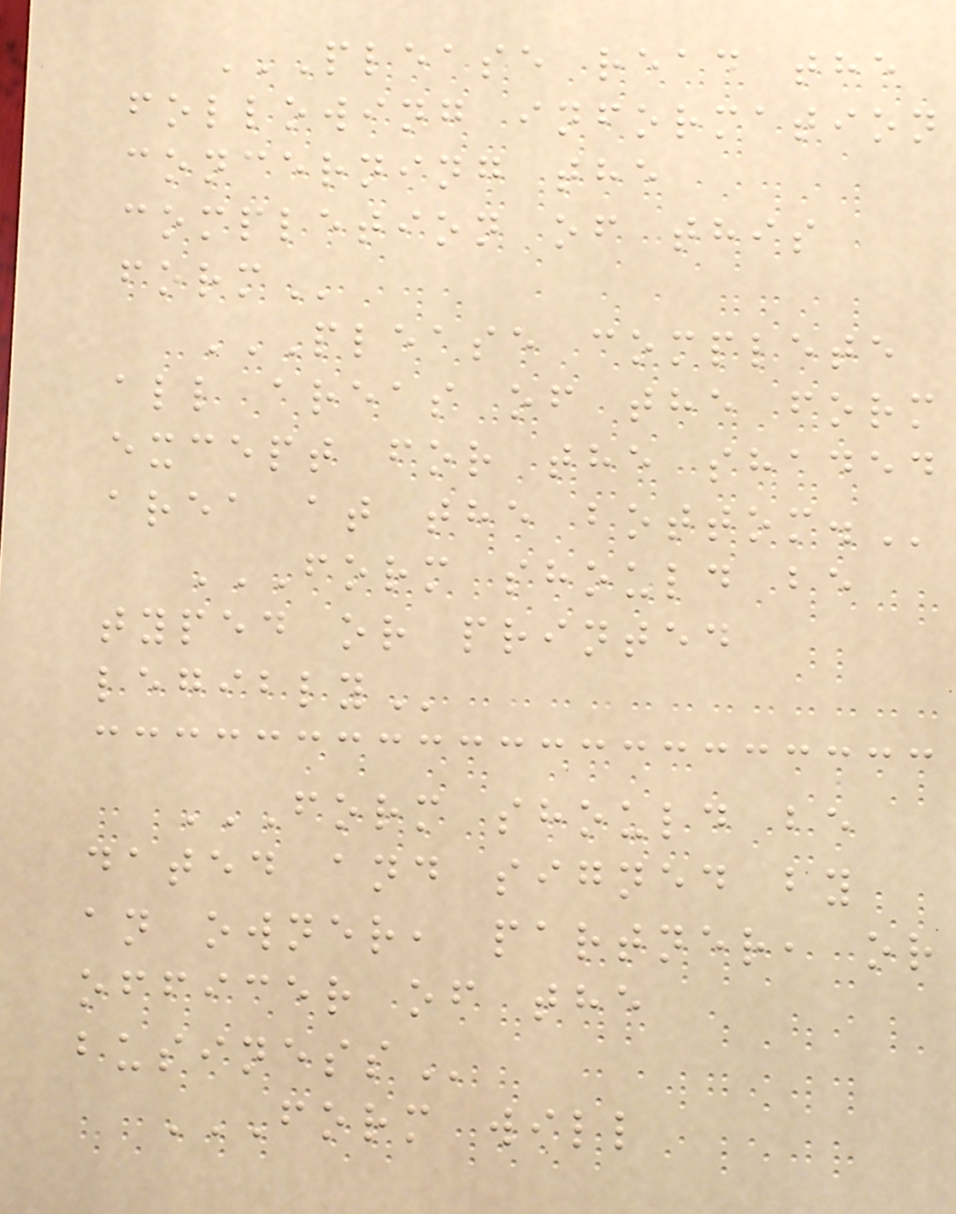PLEASE READ THE
FOLLOWING INFORMATION
CONCERNING THE
COMPLETION OF THIS
FORM
PLEASE COMPLETE
ALL AREAS OF THE FORM
EXCEPT FOR THE SHADED
AREA AT THE BOTTOM.
FORM SHOULD BE
TYPED OR PRINTED
LEGIBLY
FORM SHOULD BE
DATED AND SIGNED BY
AN OWNER, PARTNER, OR
OFFICER OF THE
BUSINESS
FORM WILL
